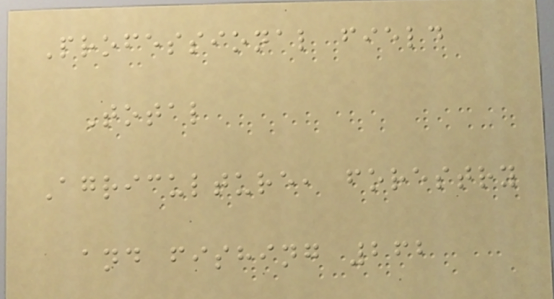Professional field
Total
Agriculture, forestry
and fishing 262
